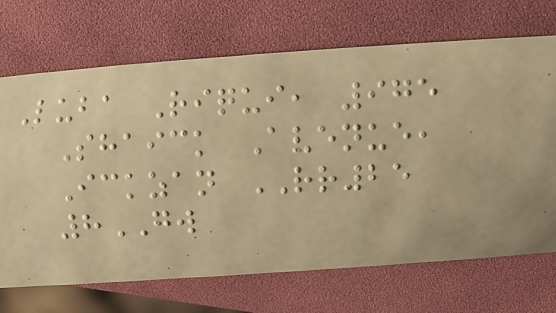Luba Riqui, 975
Shaick Avenue,
Ickzan RR25
8GW
